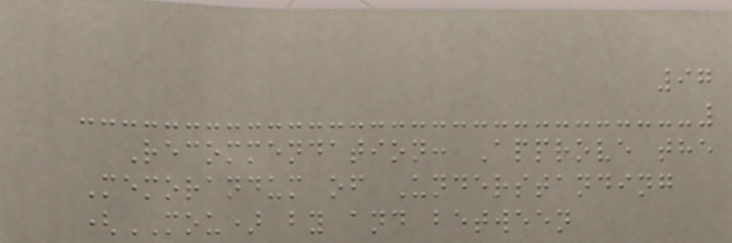97
Recommendation: Approve the
Memorandum of Understanding
(MOU) by and between
